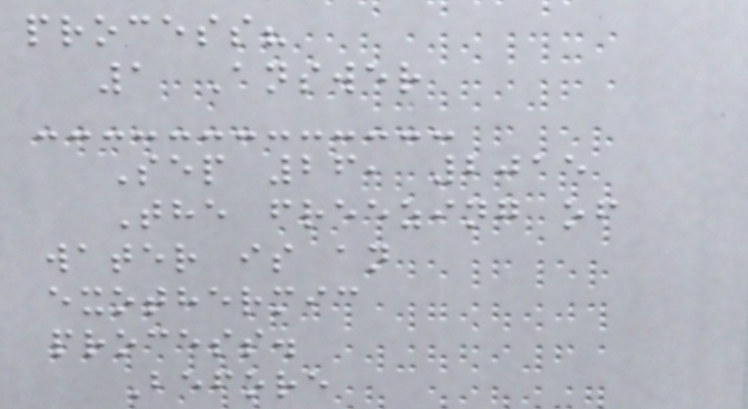process?
1 Answer
Sep 26, 2015
The freezing of
water is an
exothermic
process.
Before
